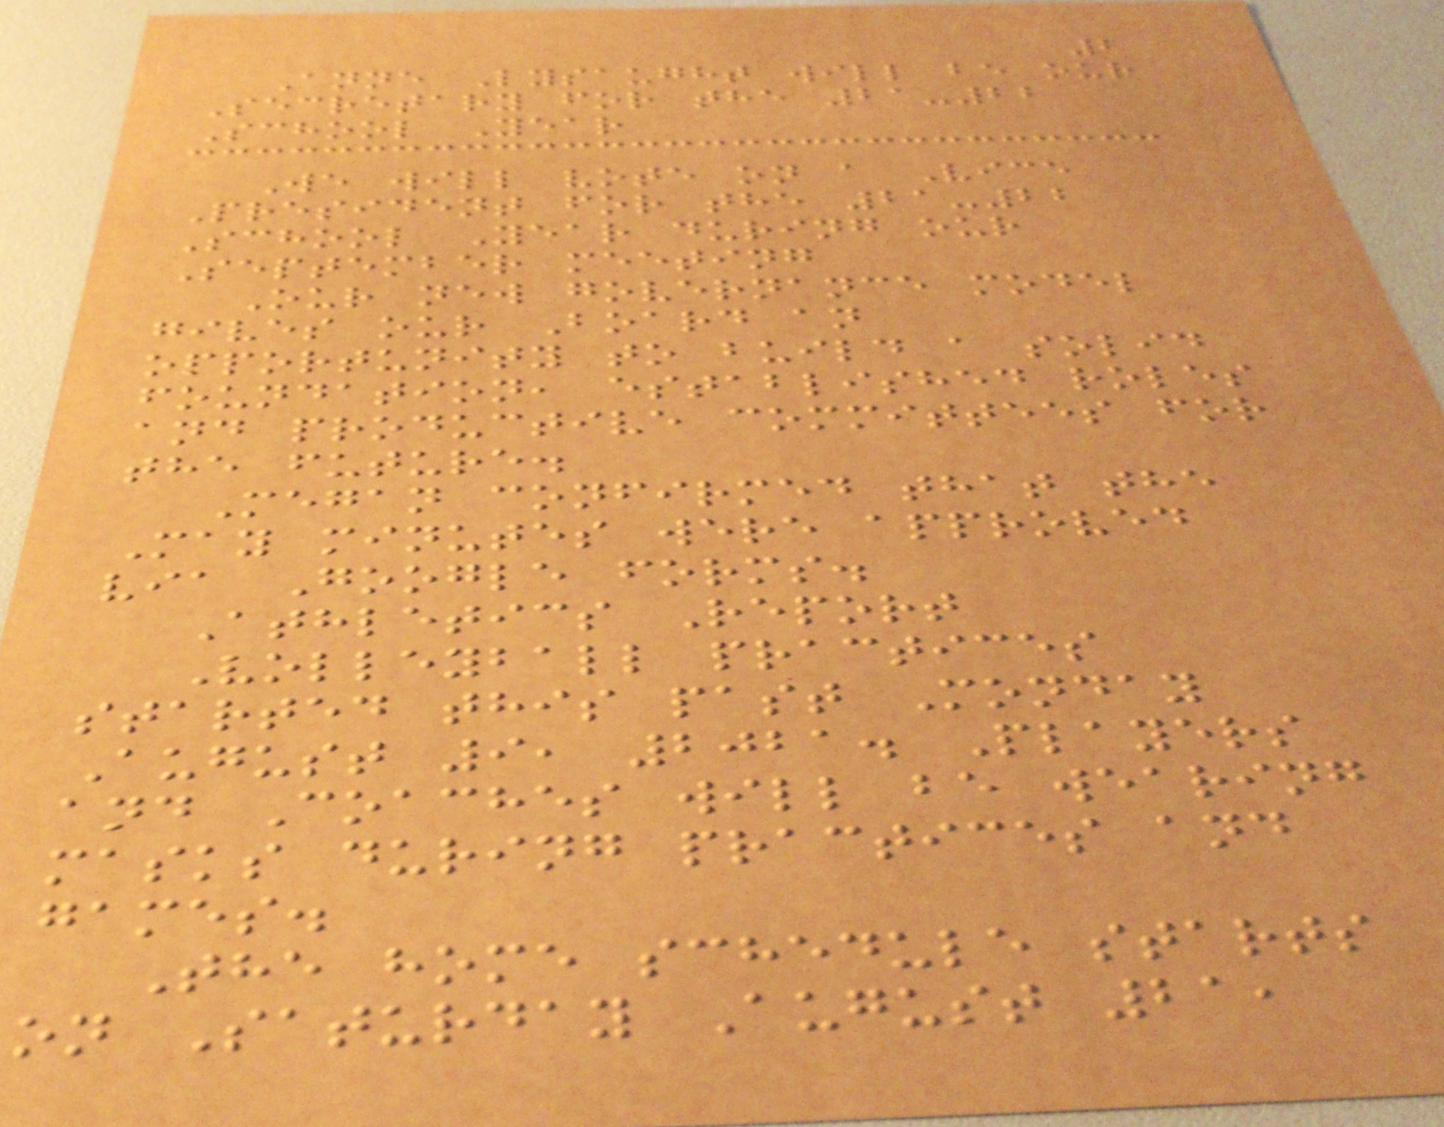2
Anne Lysaught will be our
Secretary for the 21-22
School Year
We will vote on a Vice
President for the 21-22
School Year during our
September meeting
Our new governance model
gives our Board an
opportunity to build a solid
foundation, established roles
and productive committees for
the future.
Megan confirmed that the
May minutes were approved
via Google forms.
Athletics Report
Volleyball practices
started this past Monday
August 9, 2021. Players
and Coaches will be wearing
masks during practices and
games.
The home schedule starts
on Saturday August 21,
